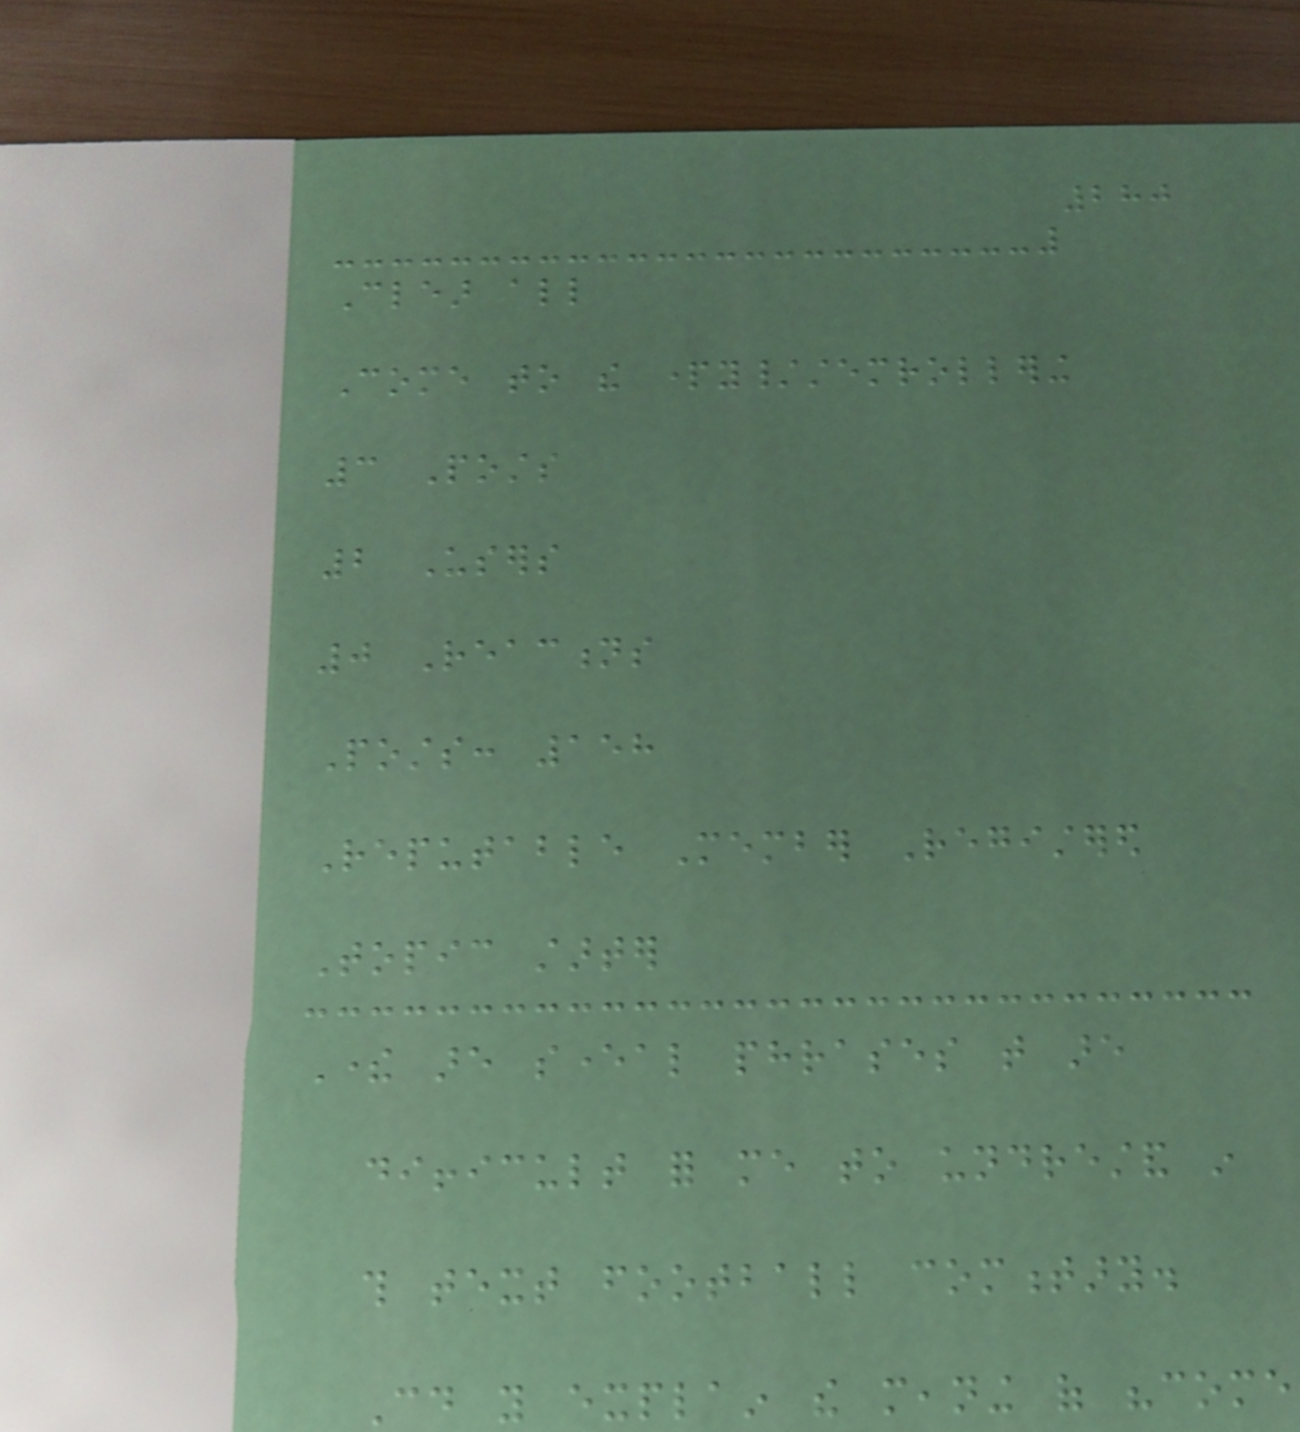280
Clear all
Come to the party/stemrollering
3 Posts
2 Users
0 Reactions
Posts: 158
Reputable Member Registered
Topic starter
There are several phrases that are
difficult for me to undrestand in
this text football commentary.
Could you explain the meaning of "come
